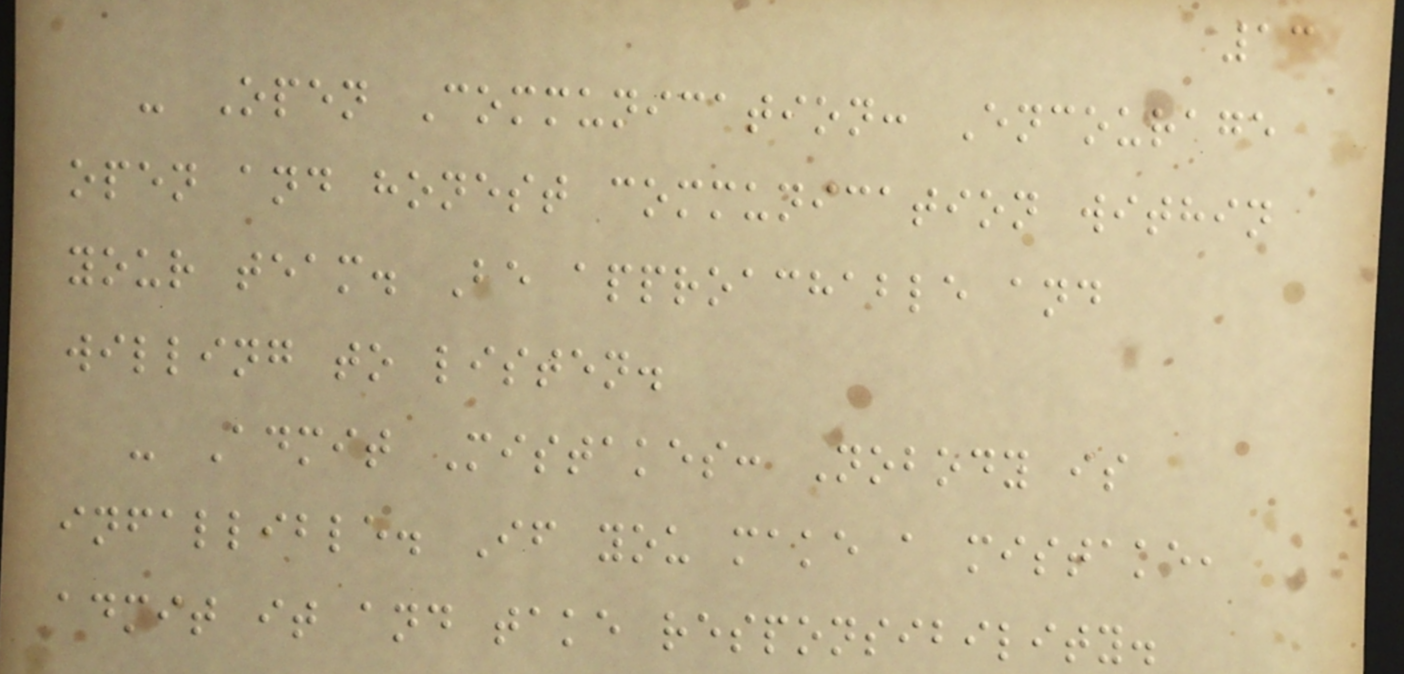13
- Open Communication: Encourage
open and honest communication within
your team. Be approachable and
willing to listen.
- Admit Mistakes: Nobody is
infallible. If you make a mistake,
admit it and take responsibility.
